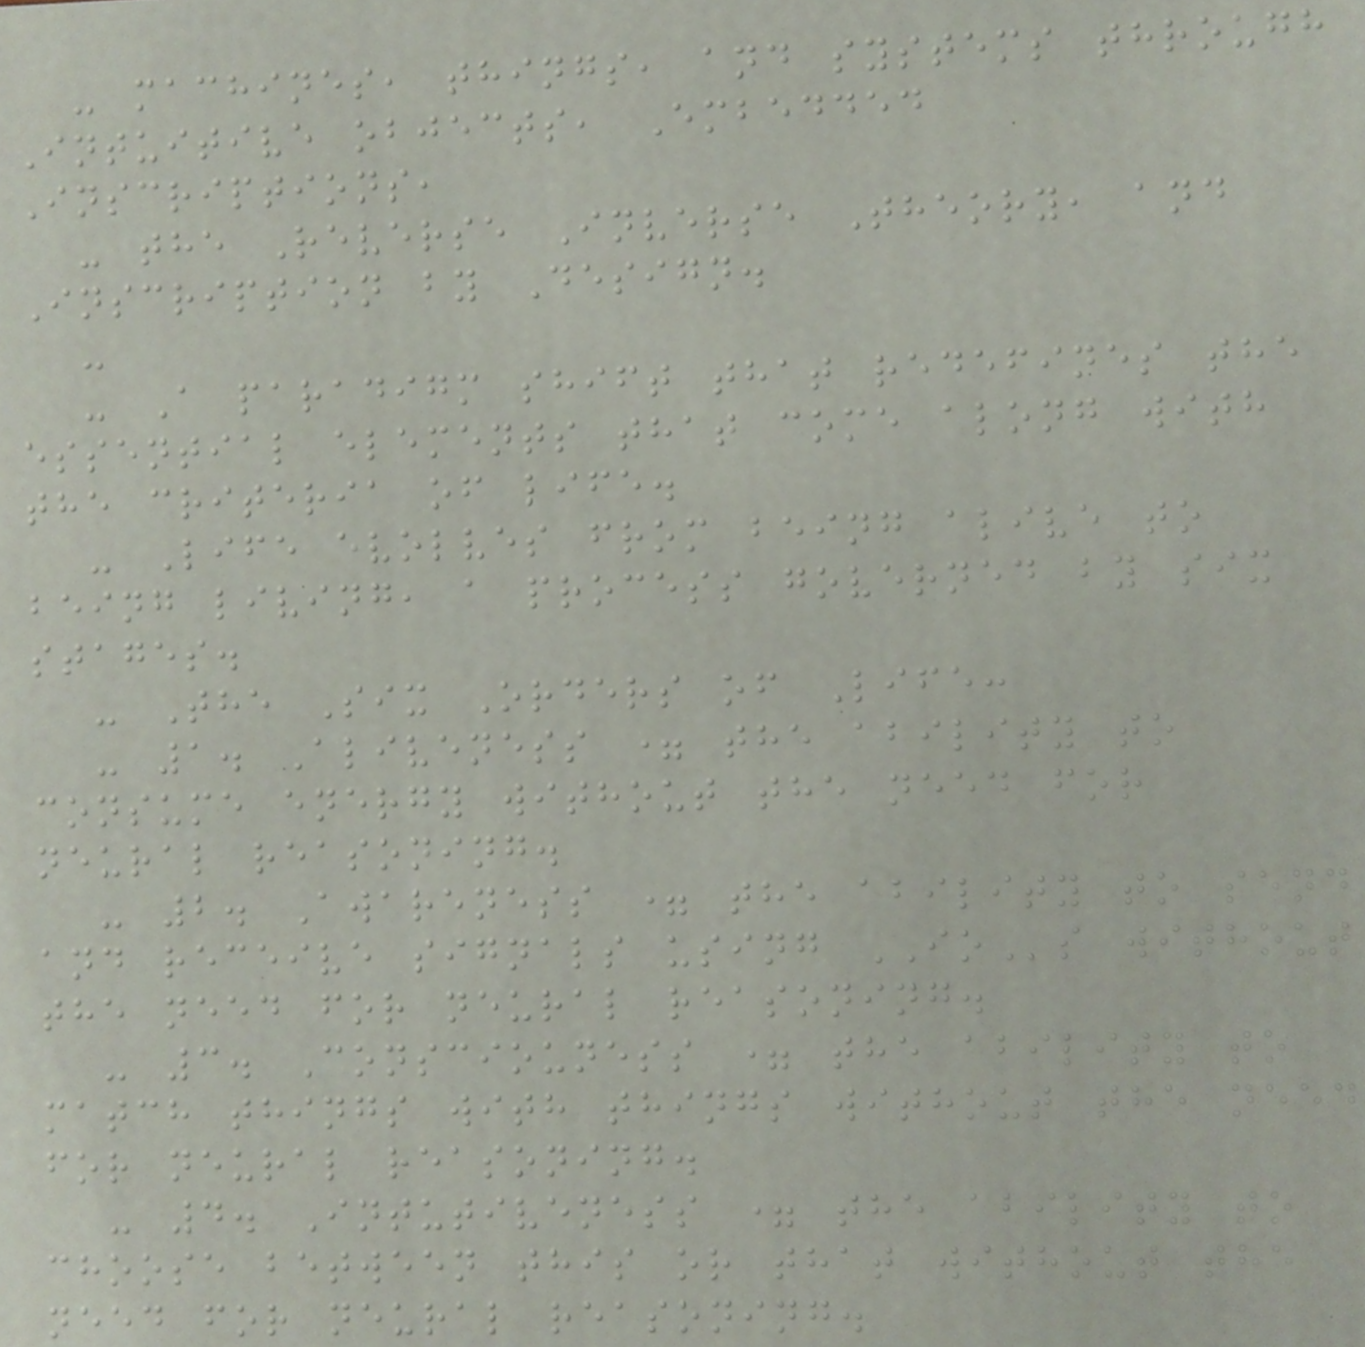- machines, things, and systems through
Intuitive objects, Embedded
Inscriptions,
- the Reverse Inverse Theory, and
Inscription by Design.
-
- A paradigm shift that redefines the
essential elements that come along with
the criteria of life.
- Life evolves from being alive to
being living, a process governed by six
stages.
- The Six Orders of Life:
- 1. Aliveness = the ability to
consume energy without the need for
neural reasoning.
- 2. Awareness = the ability to send
and receive signals using IOs without
the need for neural reasoning.
- 3. Consciouness = the ability to
match things with things without the need
for neural reasoning.
- 4. Intutiveness = the ability to
choose between this or that without the
need for neural reasoning.
